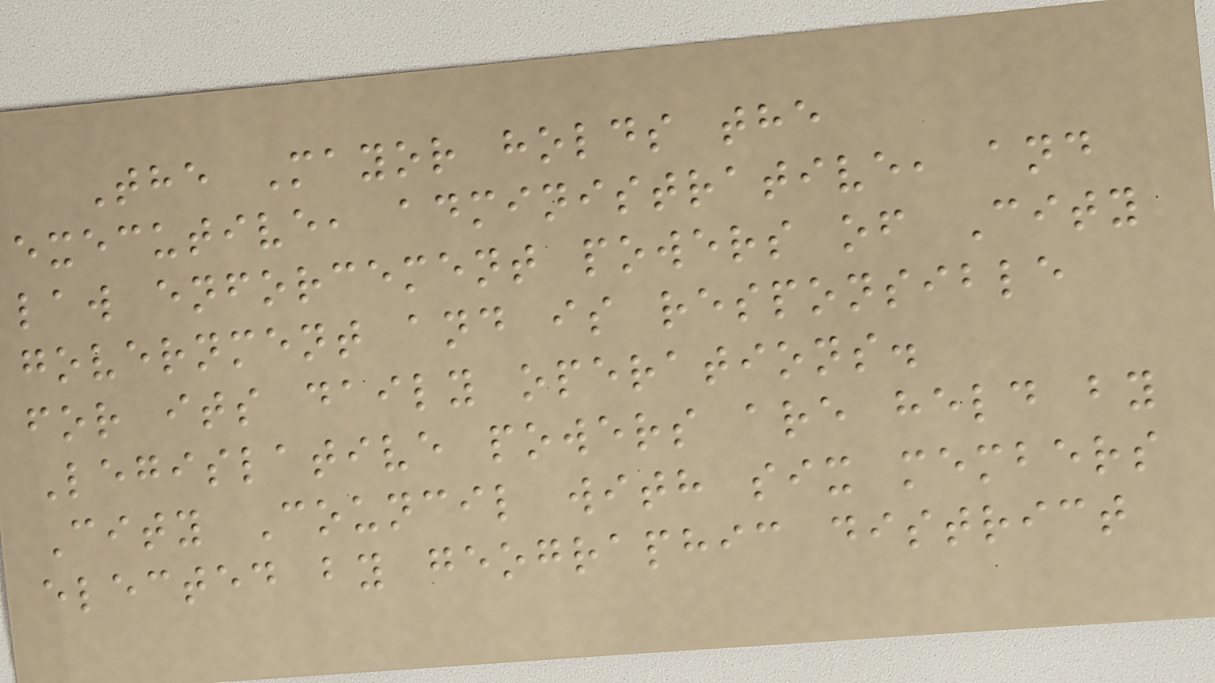The Mayor holds the
executive, administrative, and
law enforcement powers of City
government and is responsible
for its daily operations.
Legislative powers are held by
City Council with six members
elected by geographic district
